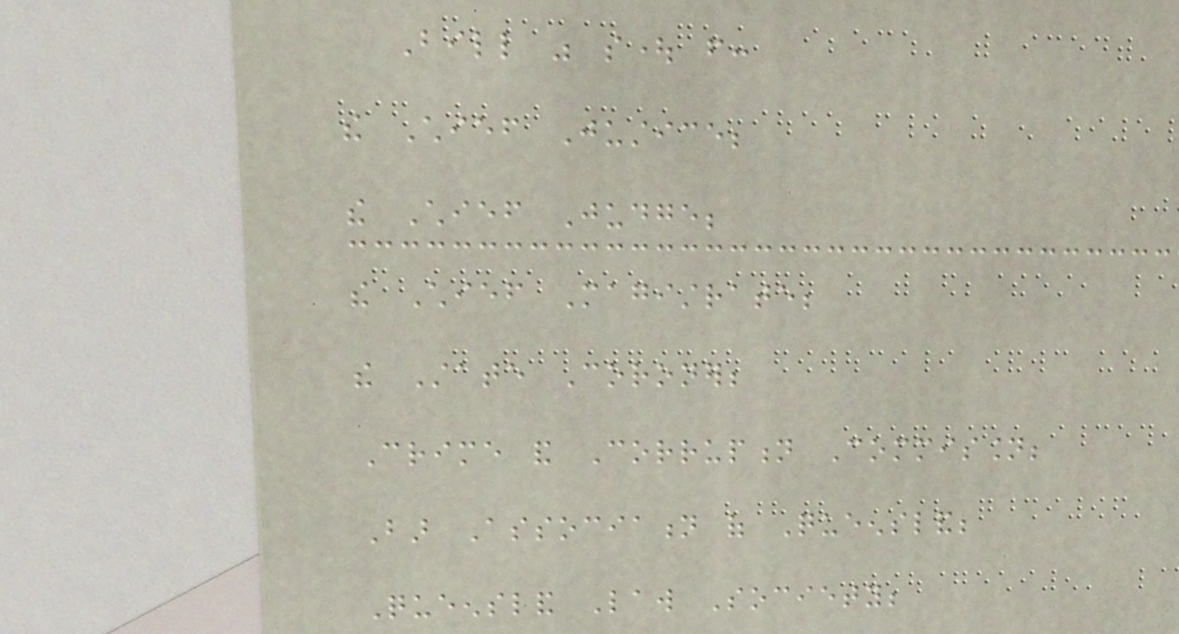Bill was sought from:
the Chief Justice;
the Chief Judge;
the Chief Magistrate;
the State Coroner;
Crime and Corruption Commission;
Bar Association of Queensland;
Queensland Law Society;
